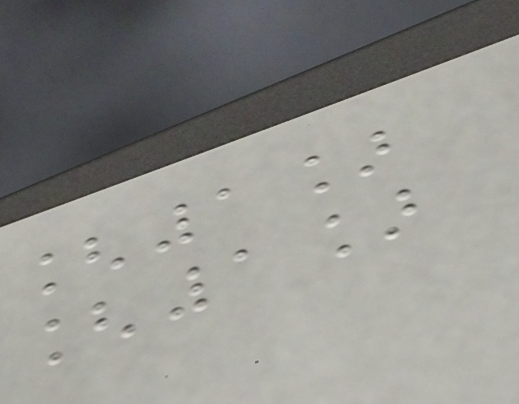[1]
[1]
